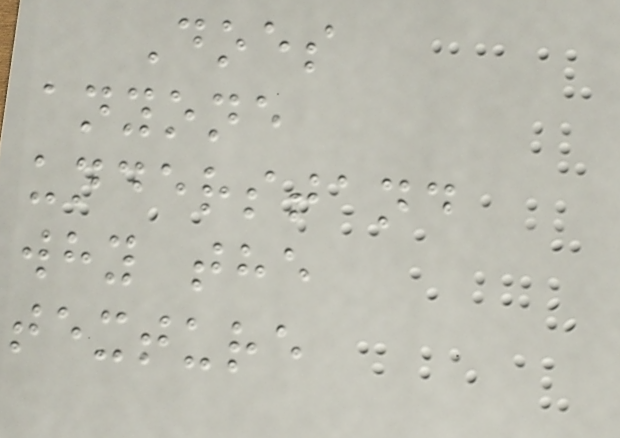Does
anyone
understand
why the
texture
